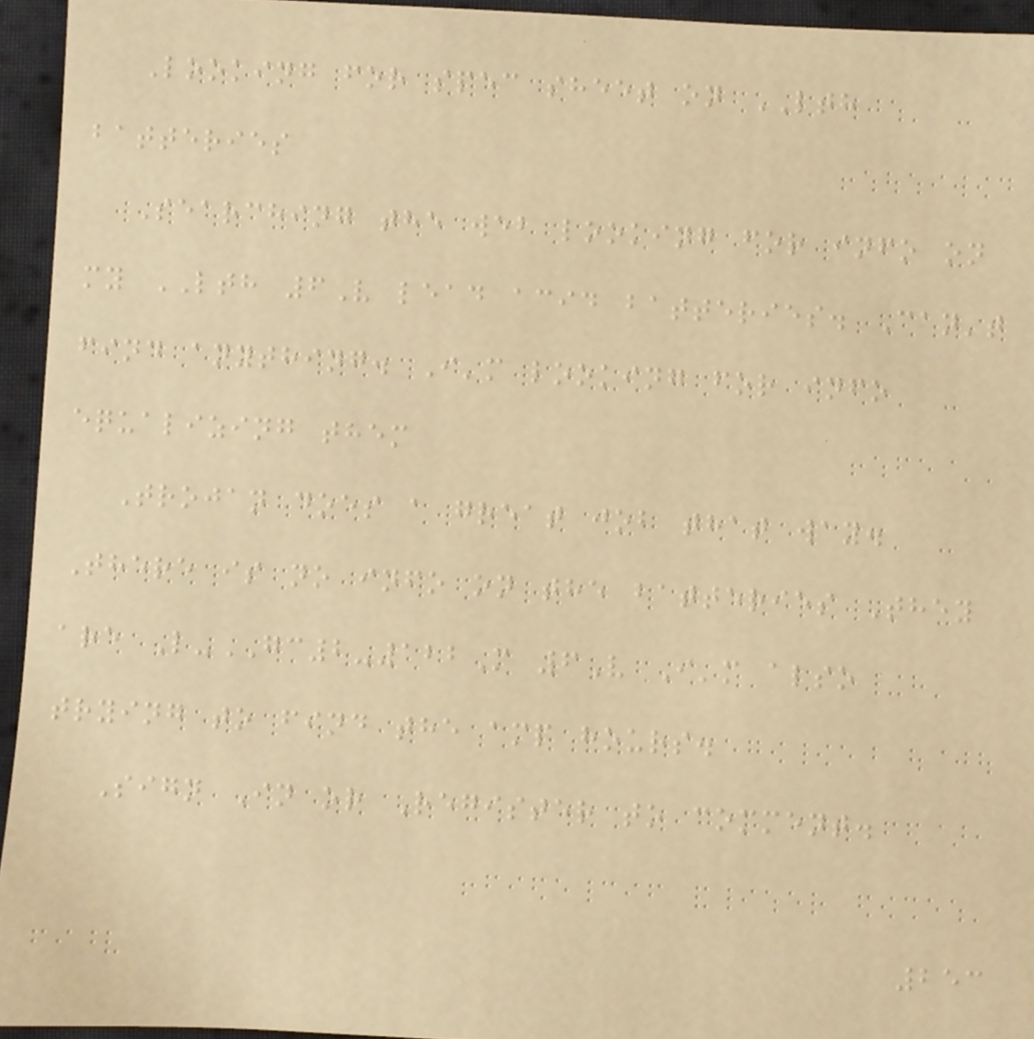Looking for spec sheet on LTH
batteries
Searching the web looking for info on
my LTH 6V lead acid batteries. Can't
find anything. I'm looking for info
equalizing them
Trojan does a great job that way.
There is no info on the batteries They
are L-GC2-122M 6V I'm also
trying to find the amp hours.
Sign In or Register to comment.
253
